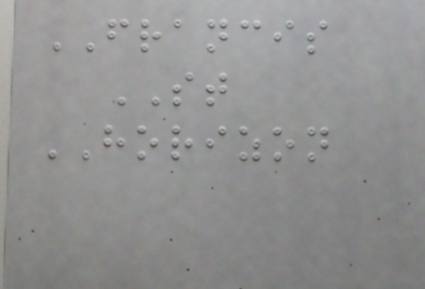FRANCIS
ST
HORIZON
